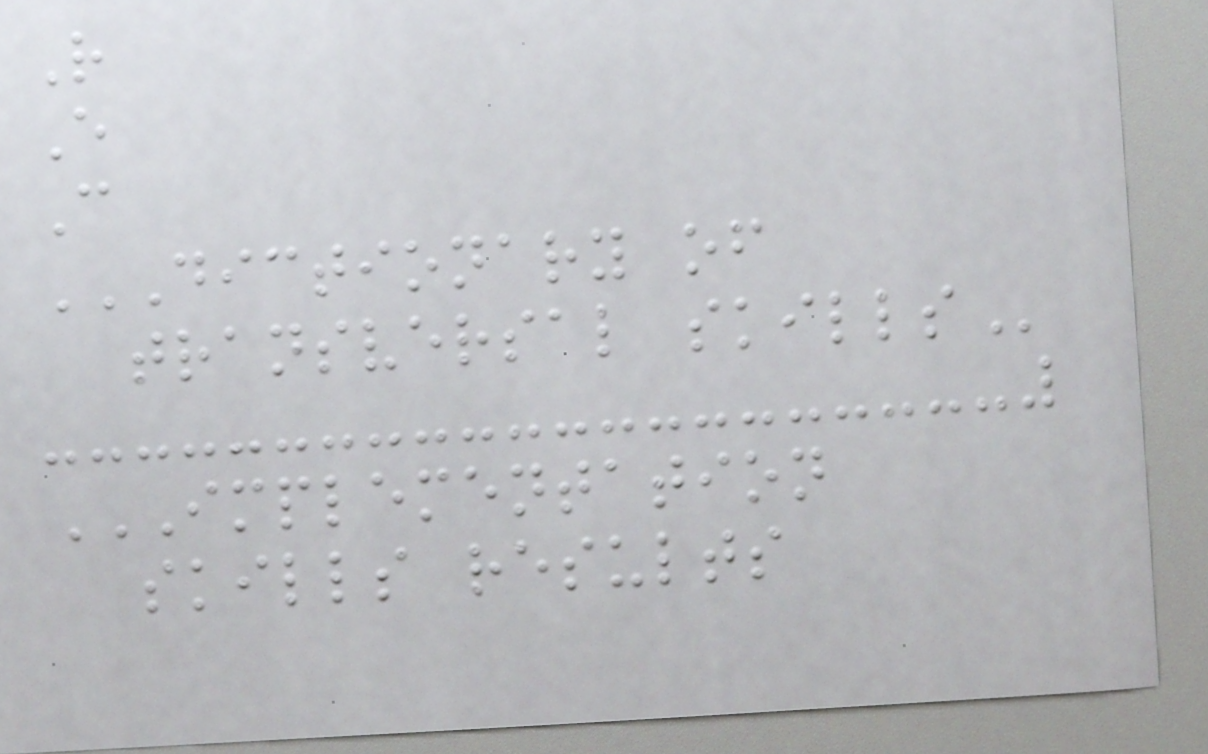R
E
C
DICTIONARY OF
TRANSVERSAL SKILLS
IMPLEMENTATION
SKILLS RESULTS
